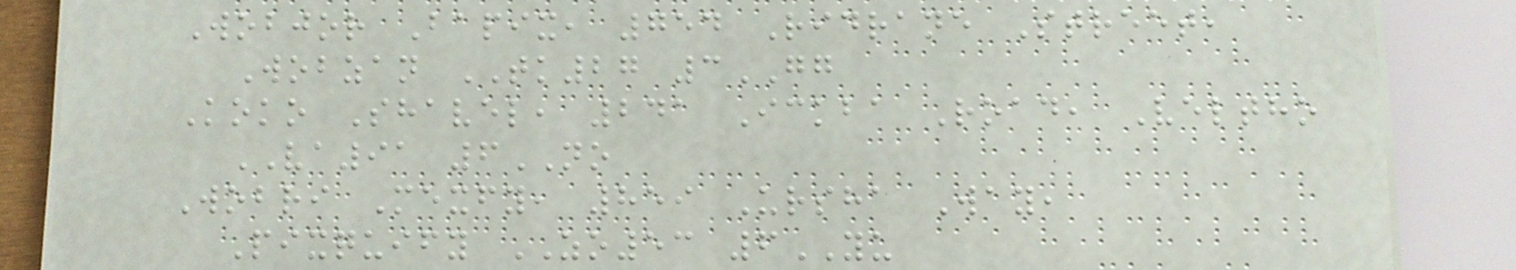Wobjor Bapix, 754 Ridrane Street,
Wobzan TK27 3GG
Koko Shavel, 241 Ickba Road, Veltho
VA91 6NO
Wobri Mexfy, 859 Ursha Way,
Pixquify ZO53 6YU
